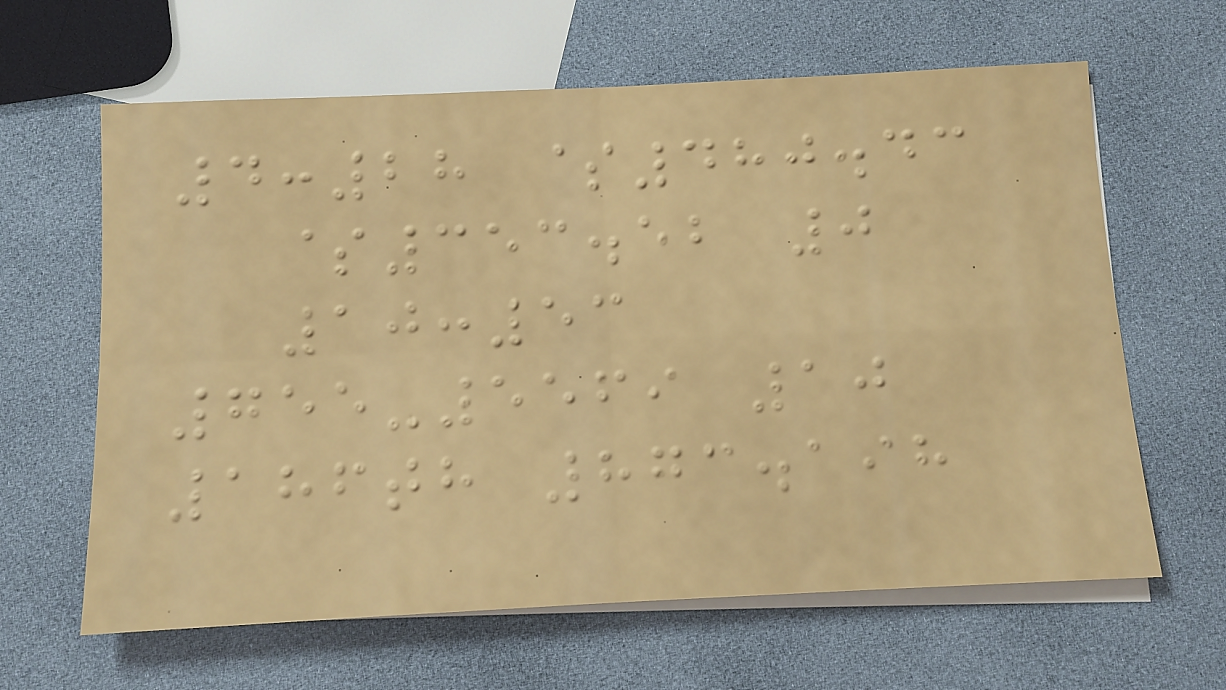4:28 $480.43
$353.52 0
10:53
755-5569 10
186th 873.198
